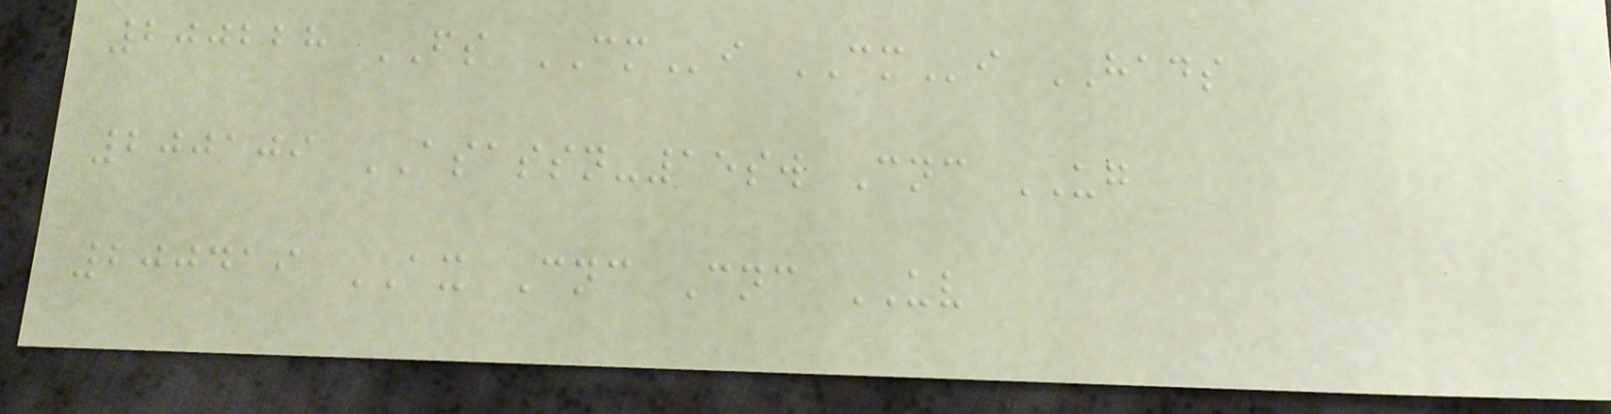200228 FS CMi CMi HADS
200109 ASASSN-15sw Cnc UG
200419 AX Cnc Cnc UV
